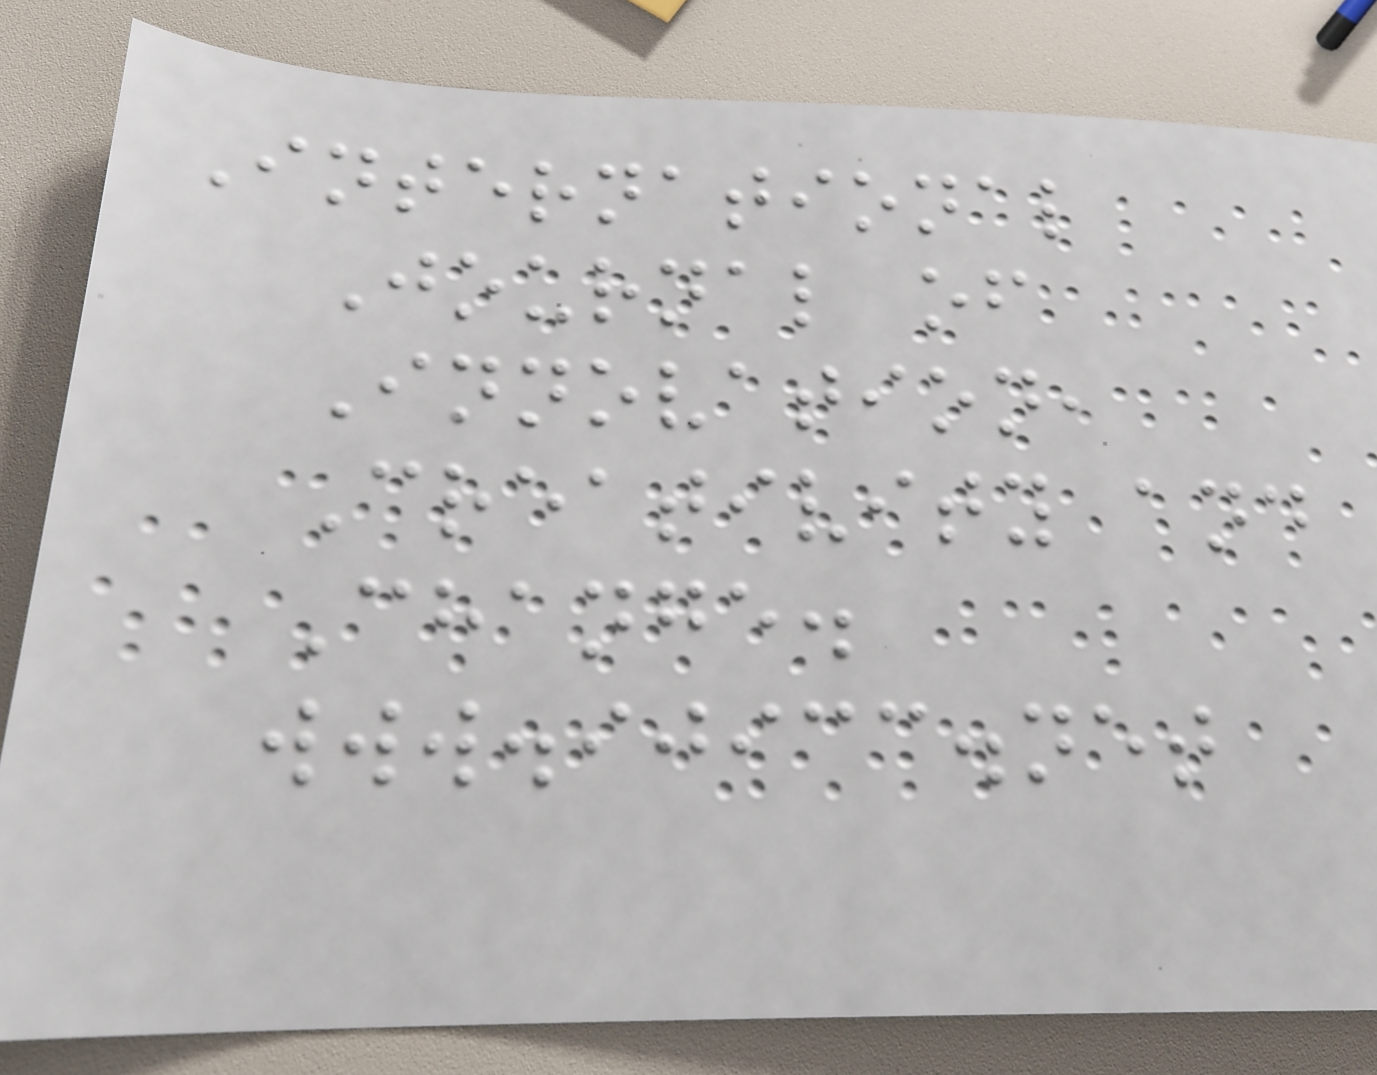International
Journal of
Innovation,
Creativity and
Change.
www.ijicc.net
